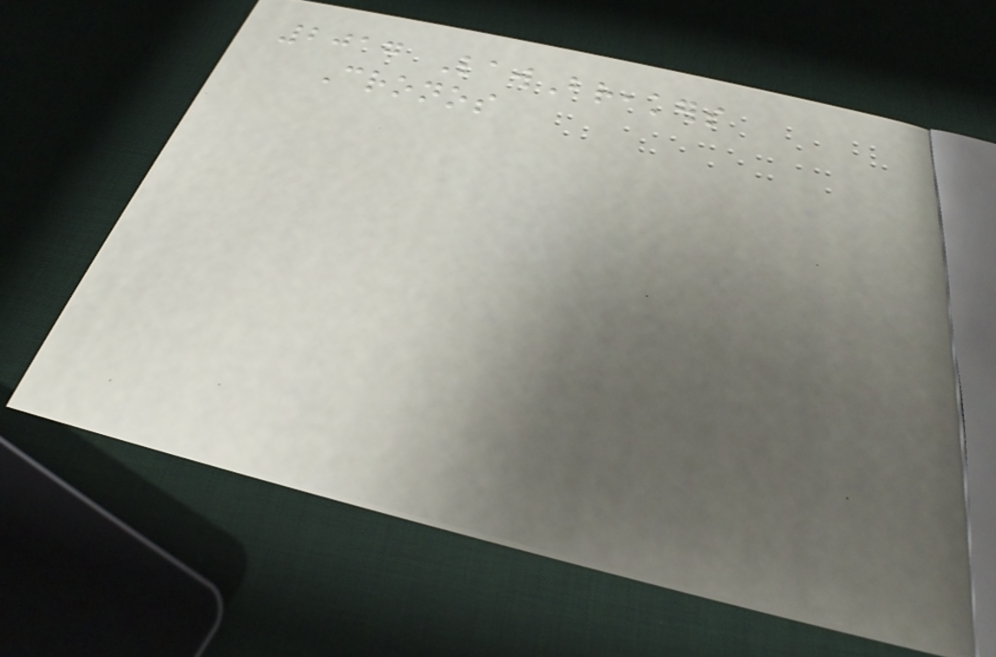2017 LawBreakers
Cronos
